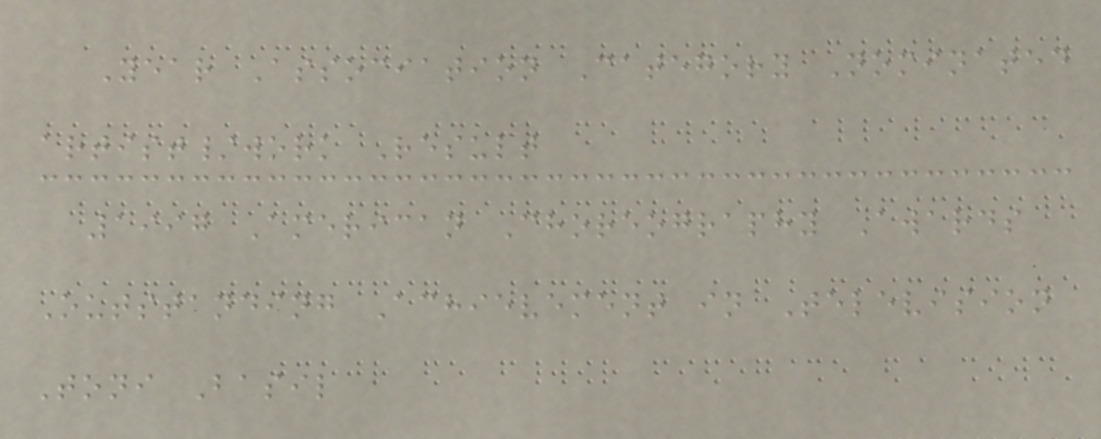Year Association Category Nominated
artist/work Result
1997 American Choreography Awards
Outstanding Achievement in Television
Toni Basil
